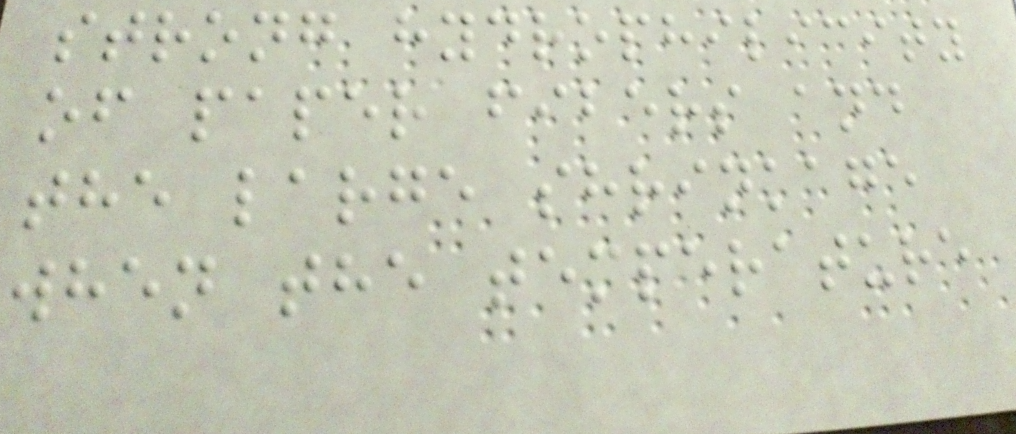strong hydrophilicity
of paper fibers and
the large shrinkage
when the temperature
